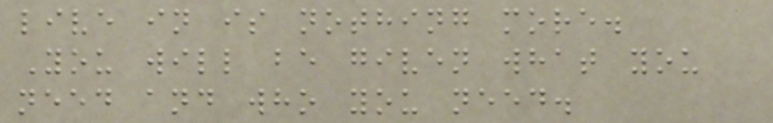live in is nothing more.
You will be given what you
need and who you need.
